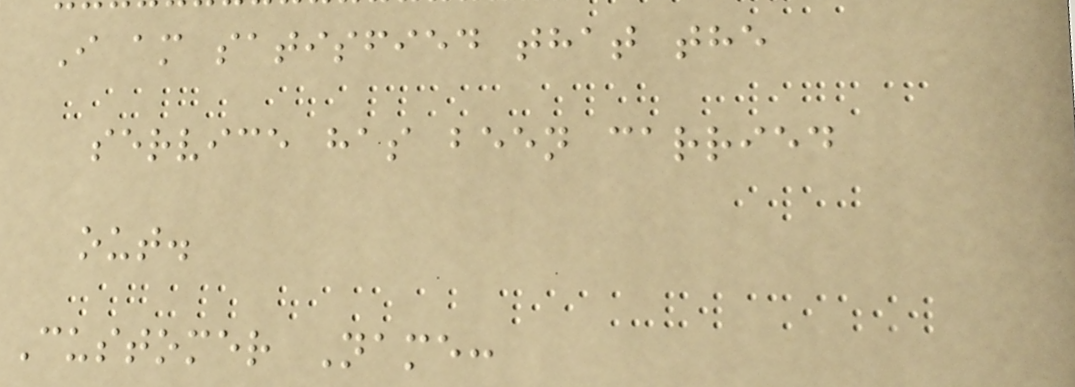I am satisfied that the
service has been carried
out.
Customer Name:
